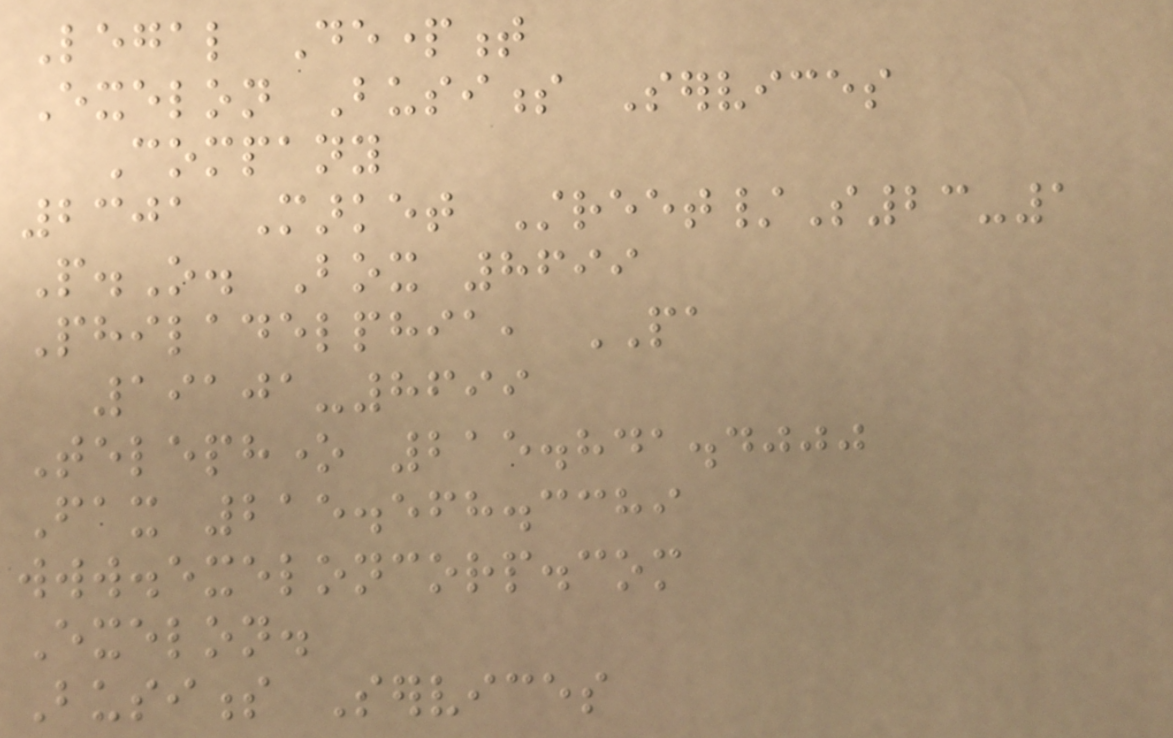Legal Department
Exelon Business Services
Company
2301 Market Street/S23-1
P.O. Box 8699
Philadelphia, PA
19101-8699
Telephone 215.841.4000
Fax 215.568.3389
www.exeloncorp.com
Exelon.
Business Services
